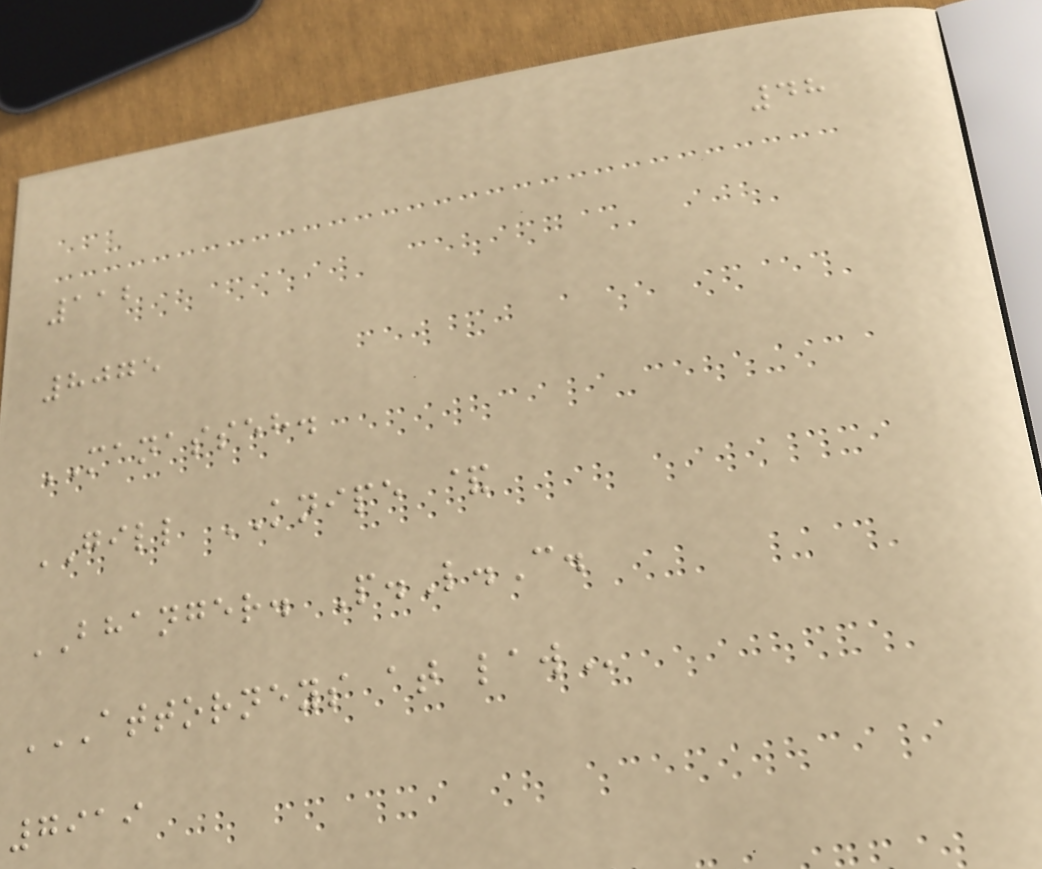48
112
8075
MANASSEH.
GILL KNIPE &
BHANGER. P.L.C.
ATTORNEYS AT LAW
7919
